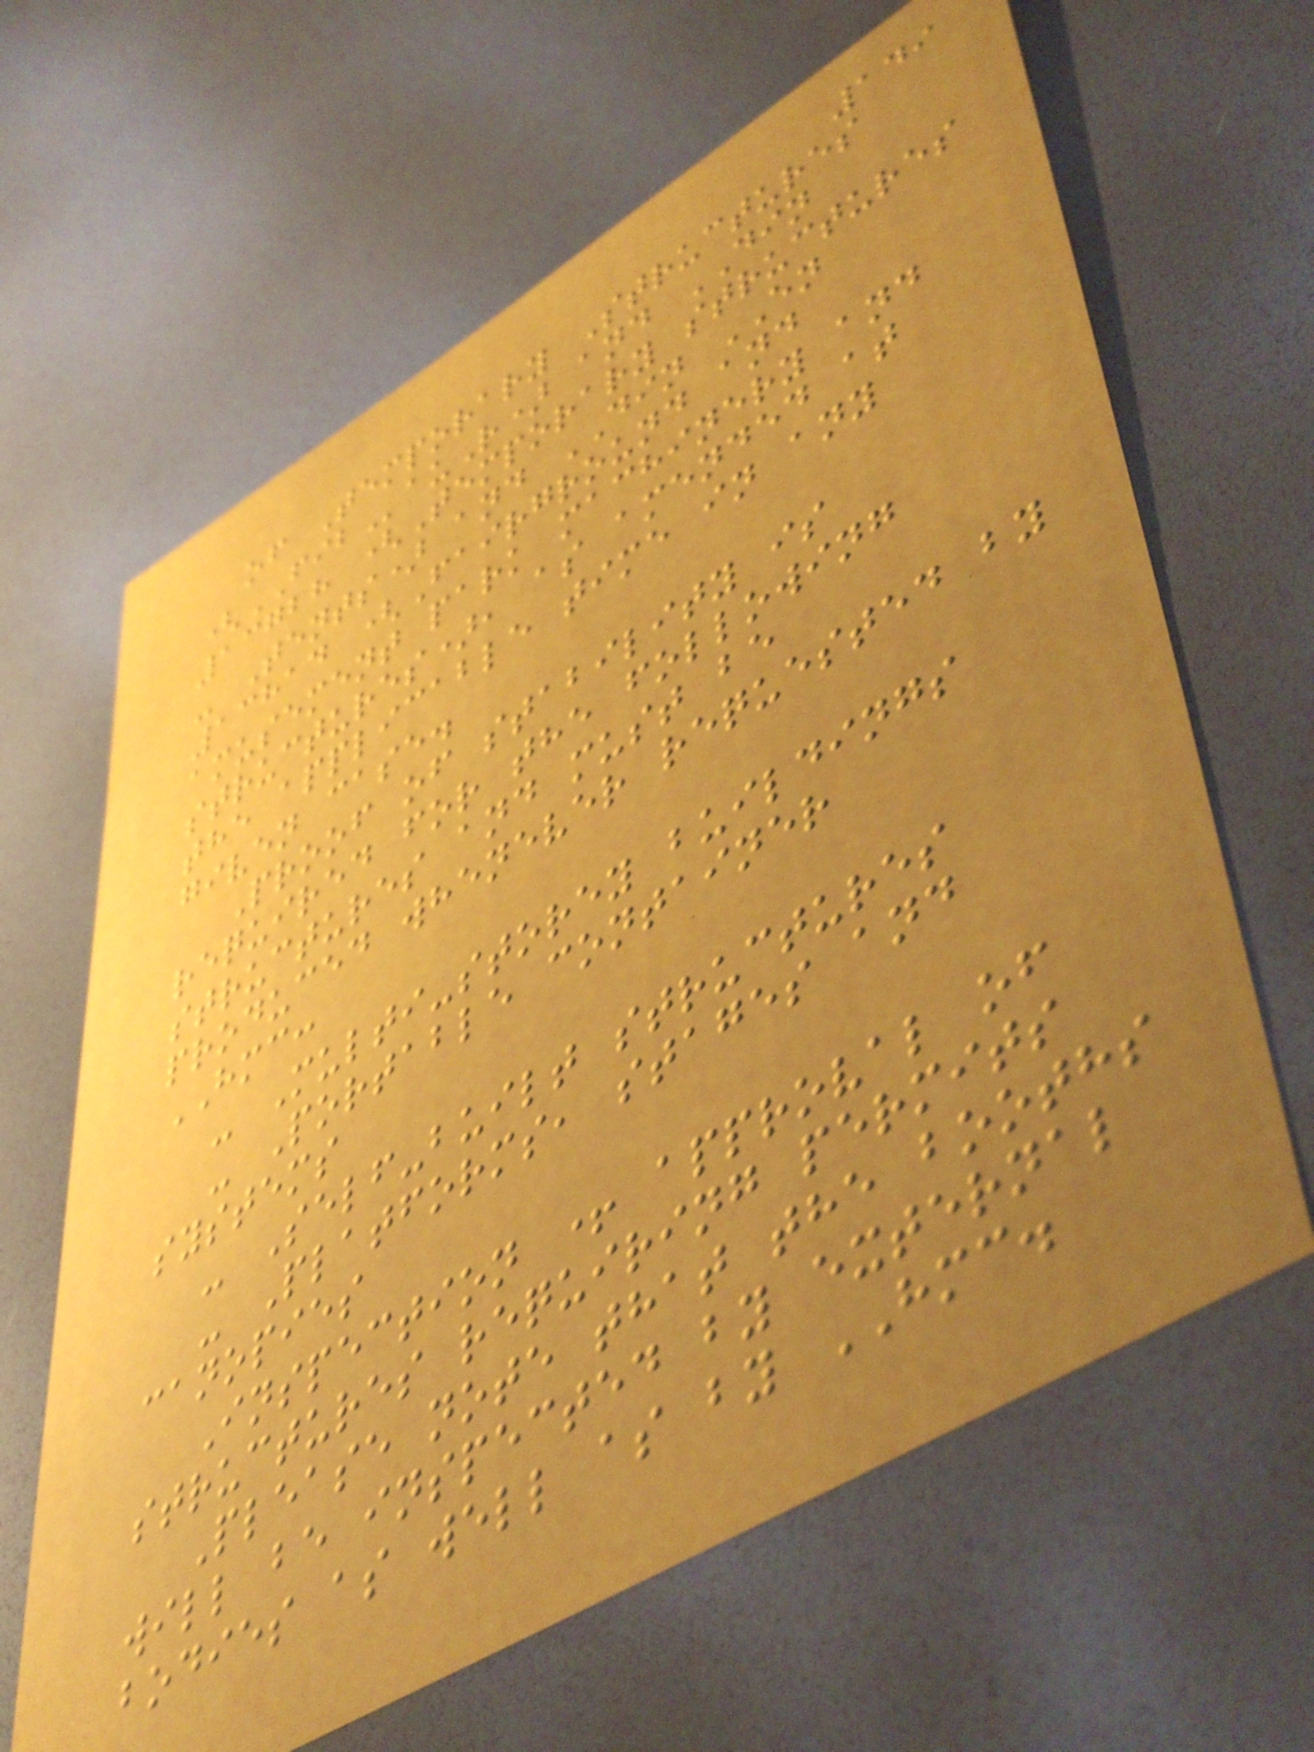149
of Temporary Structures
(FIBauR) and DIN
13728 (Temporary structures
- Tents) and DIN EN
13814 (Fairground and
amusement park machinery and
structures), as amended at
the applicable time in any
given case.
Proof of stability is
required for the following
structures and must be
produced whenever requested by
HMC:
- Multi-storey buildings
- Portable container
systems
- Self-built structures
- Platforms, stages and
canopies
Inspection + approval of
structures requiring permits
Please note that the booths
will be inspected by external
bodies as well as by HMC.
